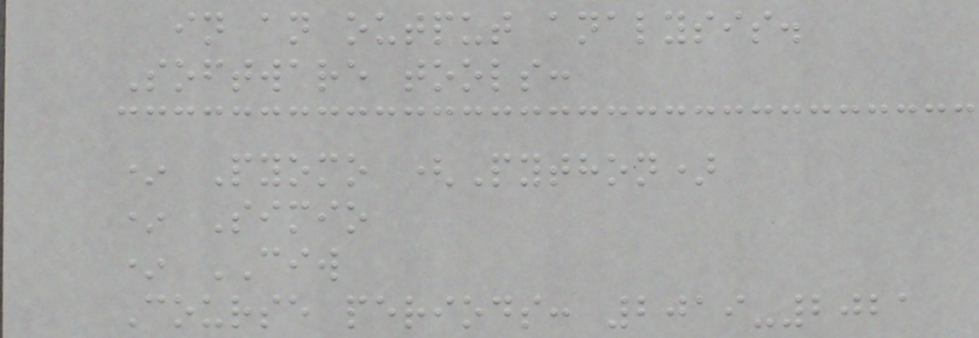in an output analysis.
Software tools:
* Pyomo (Python)
* Simio
* CIW
Course periods: 2019-2021
